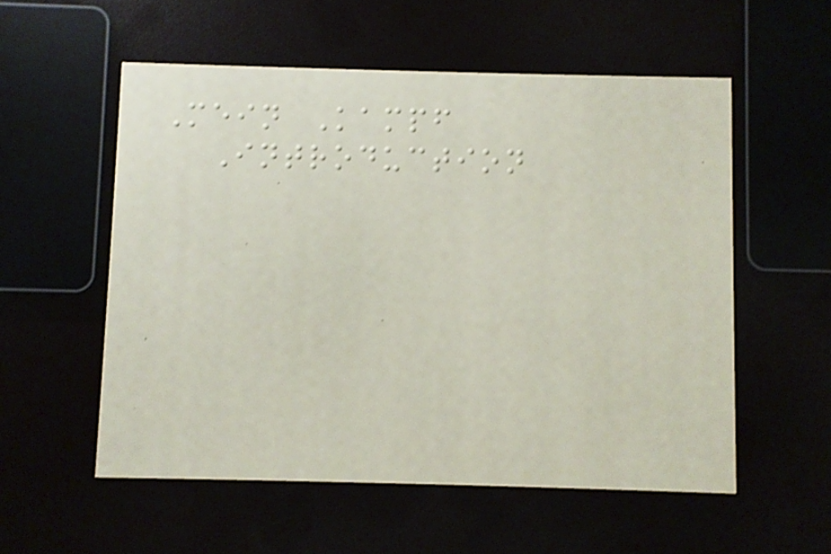Mein Kampf
Introduction
